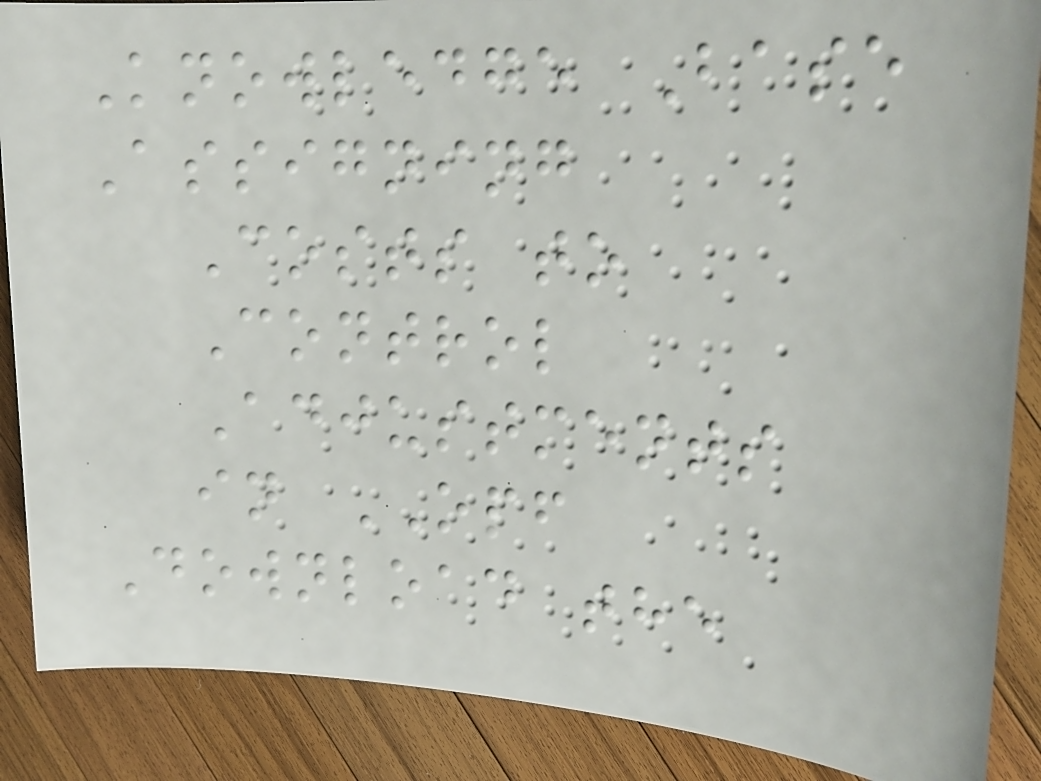Knowledge Base
Assigning
Costs to
Control
Adjustments
in OPF
Download the
